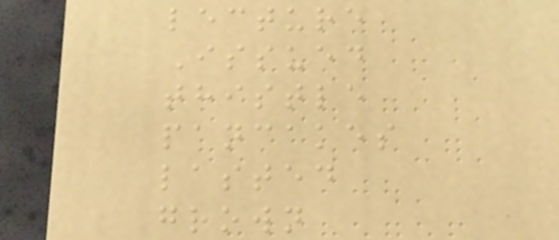lecture
Issued
thistle
pancakes
lasted
grown
